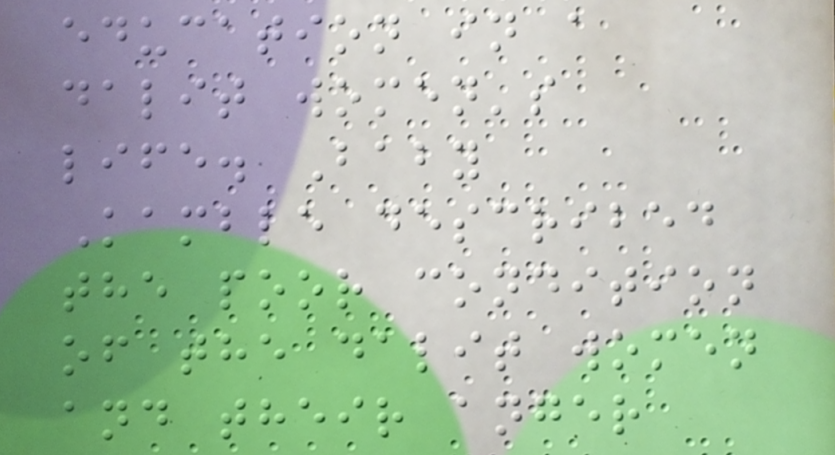education in a
dalit women's
life. Baby
Kamble described
the poor condition
of the dalit women
and their anger
